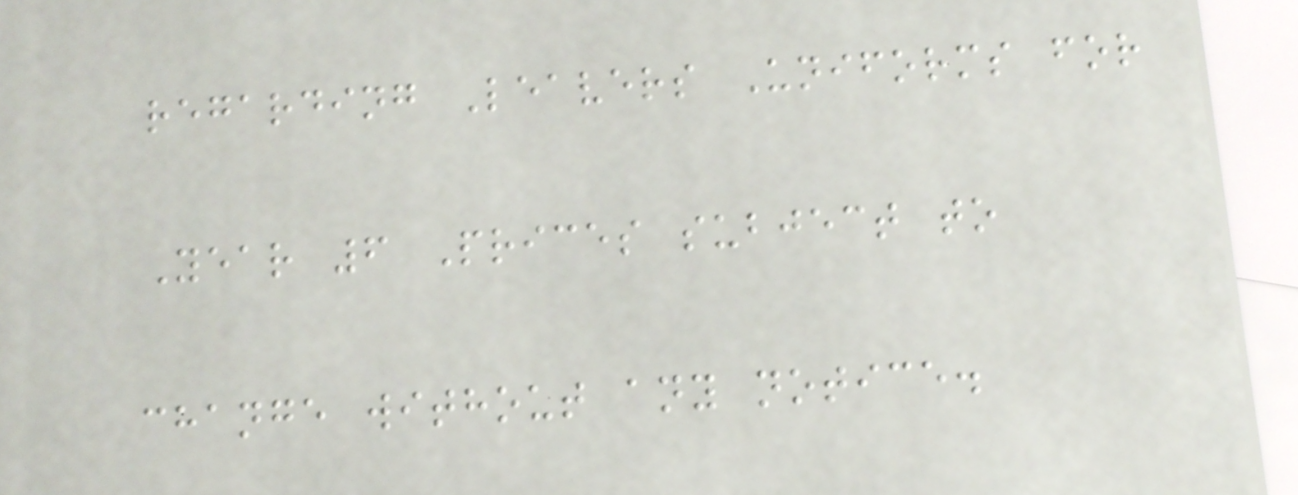regarding Leavers Uniforms for
Year 6 Prices subject to
change without any notice.
